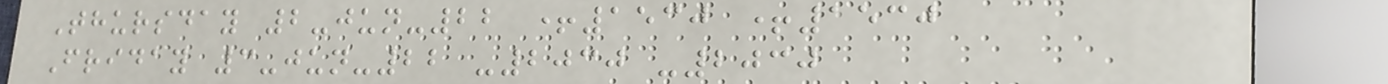Thursday 2-jun-22 +1530 +1530
Friday 3-jun-22 -2030 -2030
